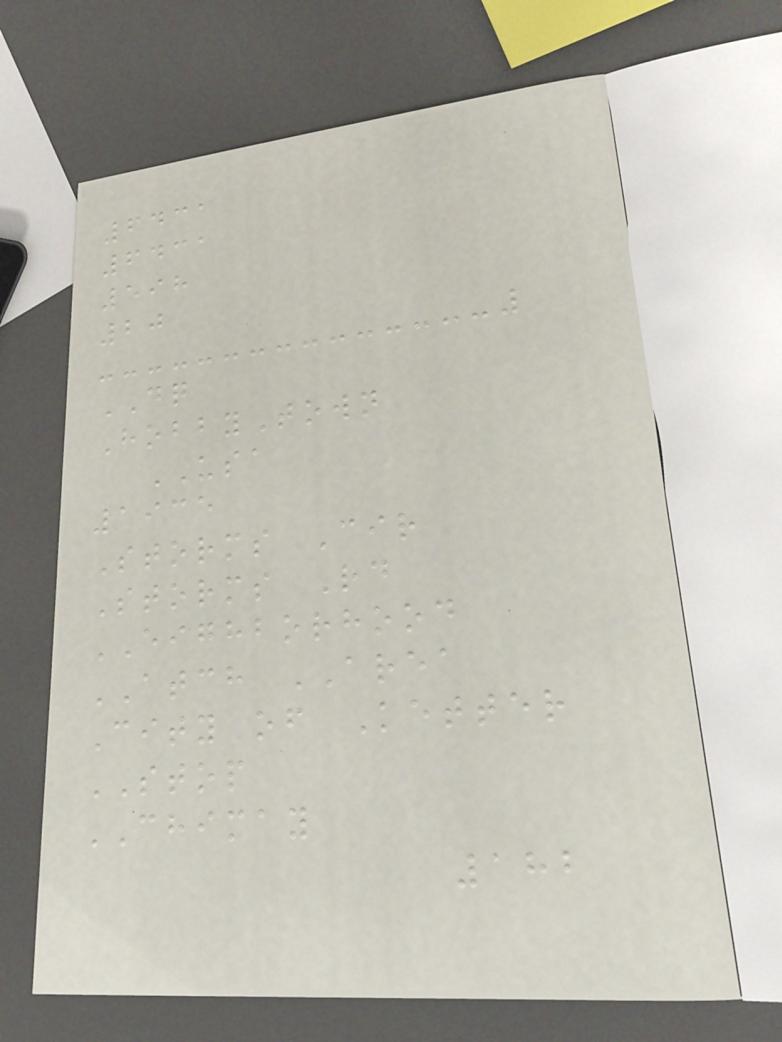6431
6431
598
20
DQ
HobbyTown
USA
1935
Storms Cir
Storms Rd
EIGHBORHOOD
ATCH AREA
City of Ketter
STOP
CHIMAY
182
